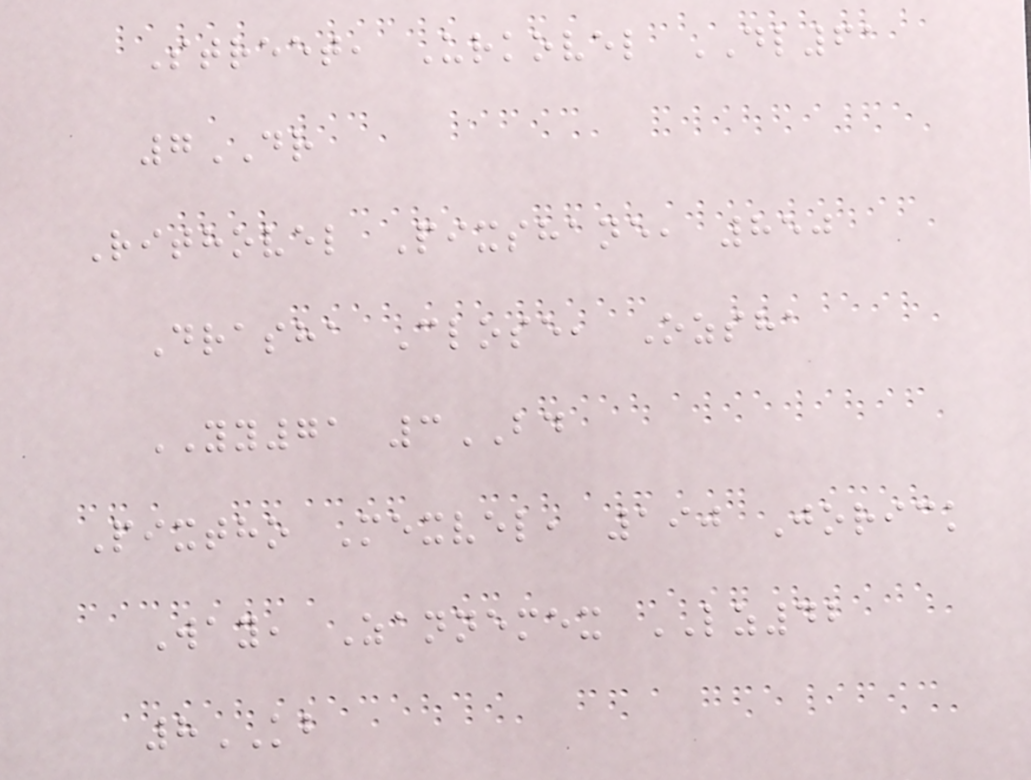Street, Urkovel DL61
7DR
Rithovel Pixshane, 850
Drasha Close, Ozsha
YY71 3BD
Pixtho Mexvel, 190 Jorick
Way, Zannemex LZ42
8KB
